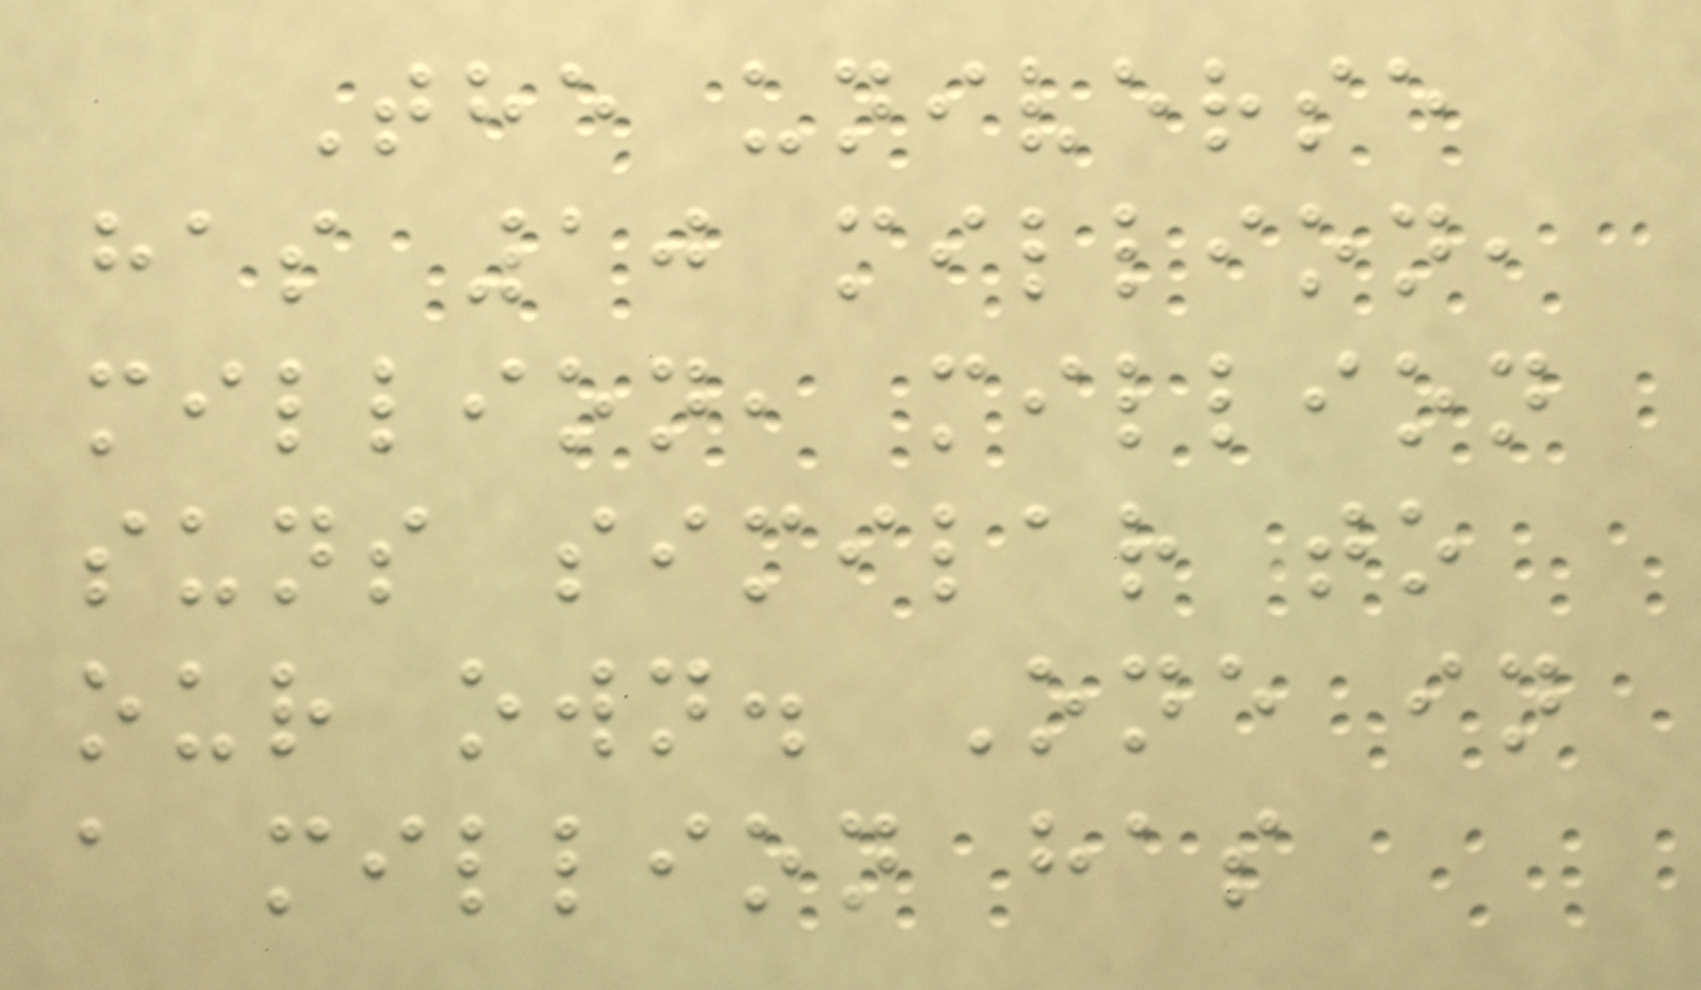The universe
has 10 million,
million, million
suns similar to
our own. One in
a million has
